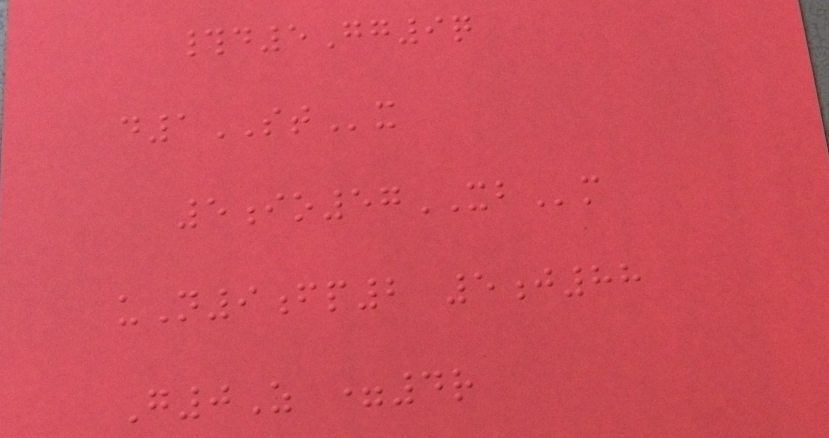#d5Gg9q
d1STx
5io57XBm
uN9fp2 5j88
G0Z =4r
